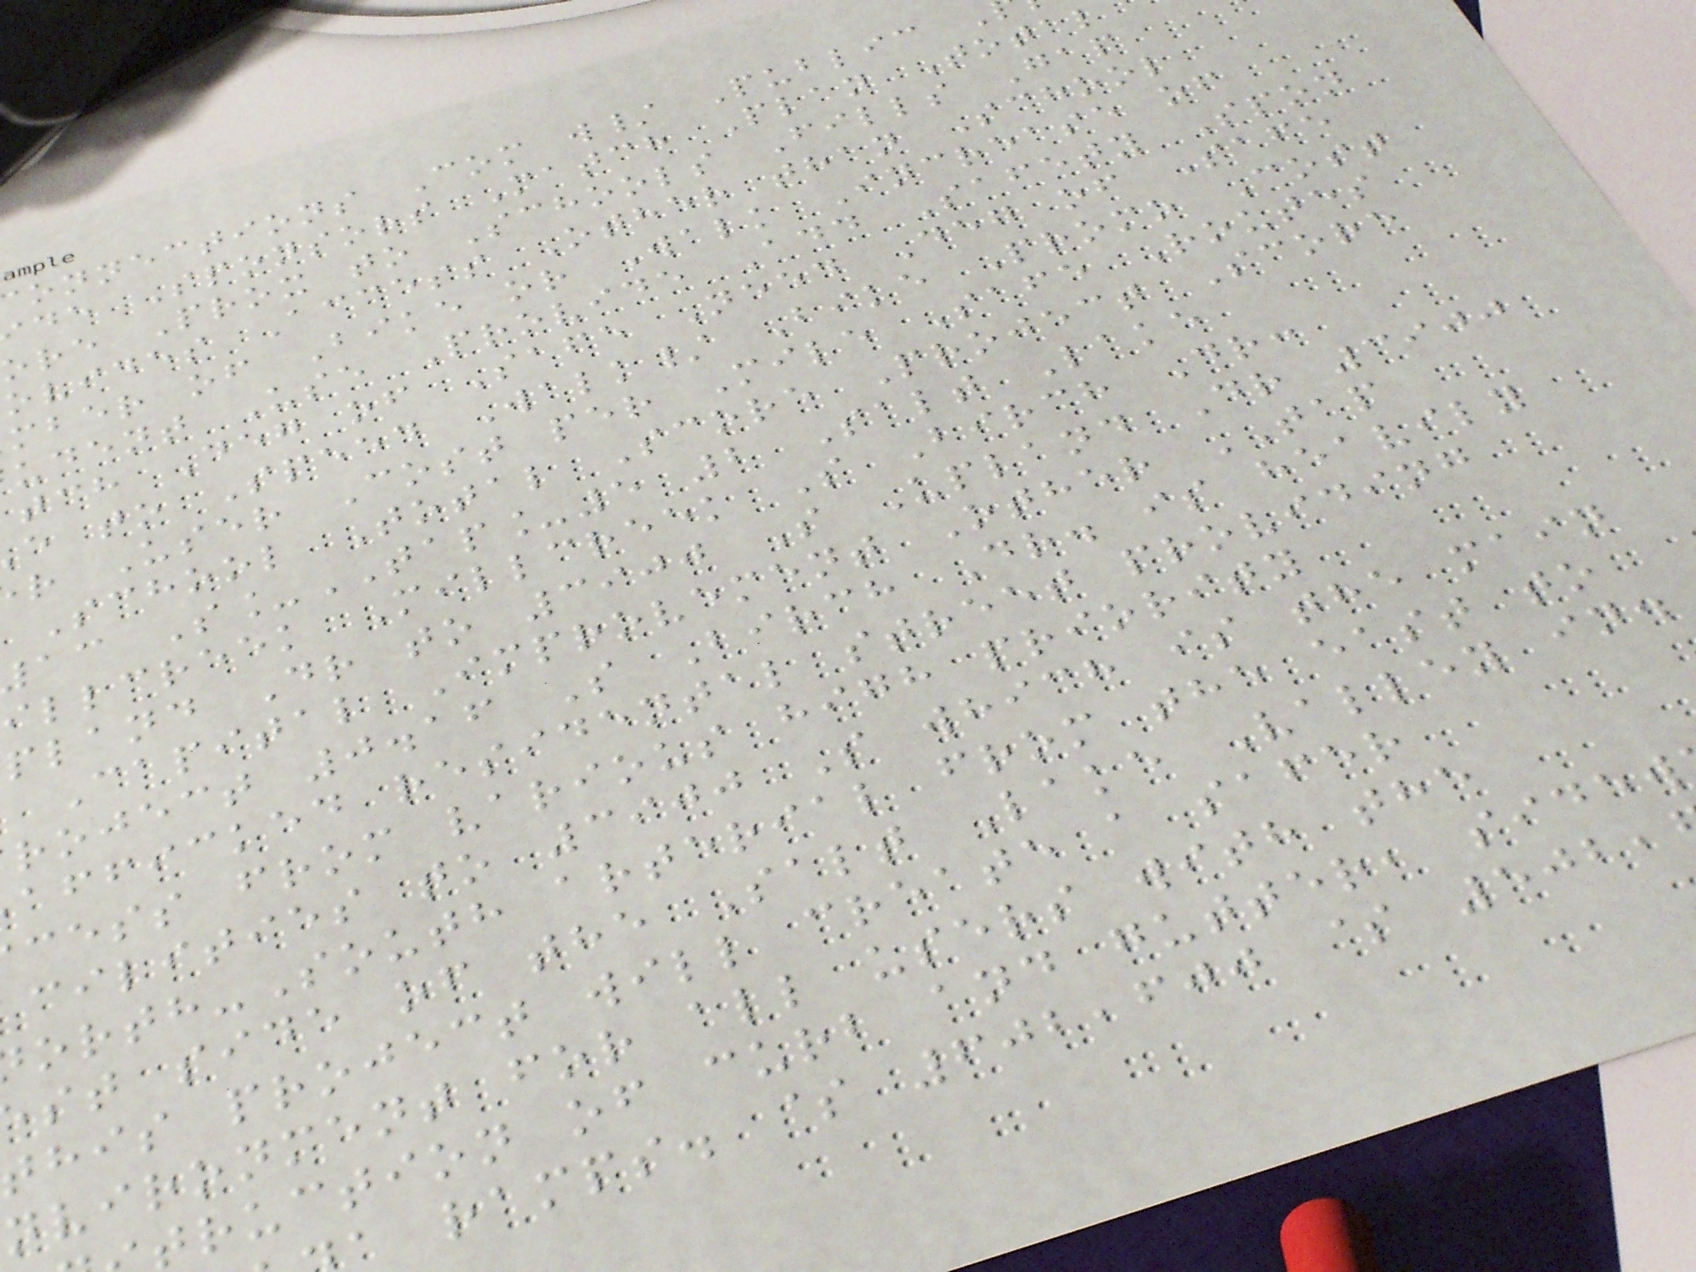onnections Com w/ Public
de Sponsors Match Plan Total
ore Prox to Schools Fills Gap
ovides Access Other than School
mber of Bike or Walk Increase of
udent Use Provide Add Safety Spon
tch Deg of Safe Need Deg of Safe
e to Speed Walk/ Bike Promo Cost
r User Cost per Mile Safe Routes
School Total Score Project Score
ac S_TAP_5 2 Salt Lake
illcreek Millcreek S Birch Dr:
pland Dr to 3900 S Upland Dr 3900
Capital Improvement Other TAP
roject 0.16 S Birch Dr. is heavily
afficked residental street providing
cess from various high priority
cilities to 3900 S which is the main
orth-South arterial from the east to
st side of the Salt Lake Valley in.
this project will create a safer
nvironment for all users with the
truction of curb and gutter, sidew
ramps. $ 602,600 $ 502,
